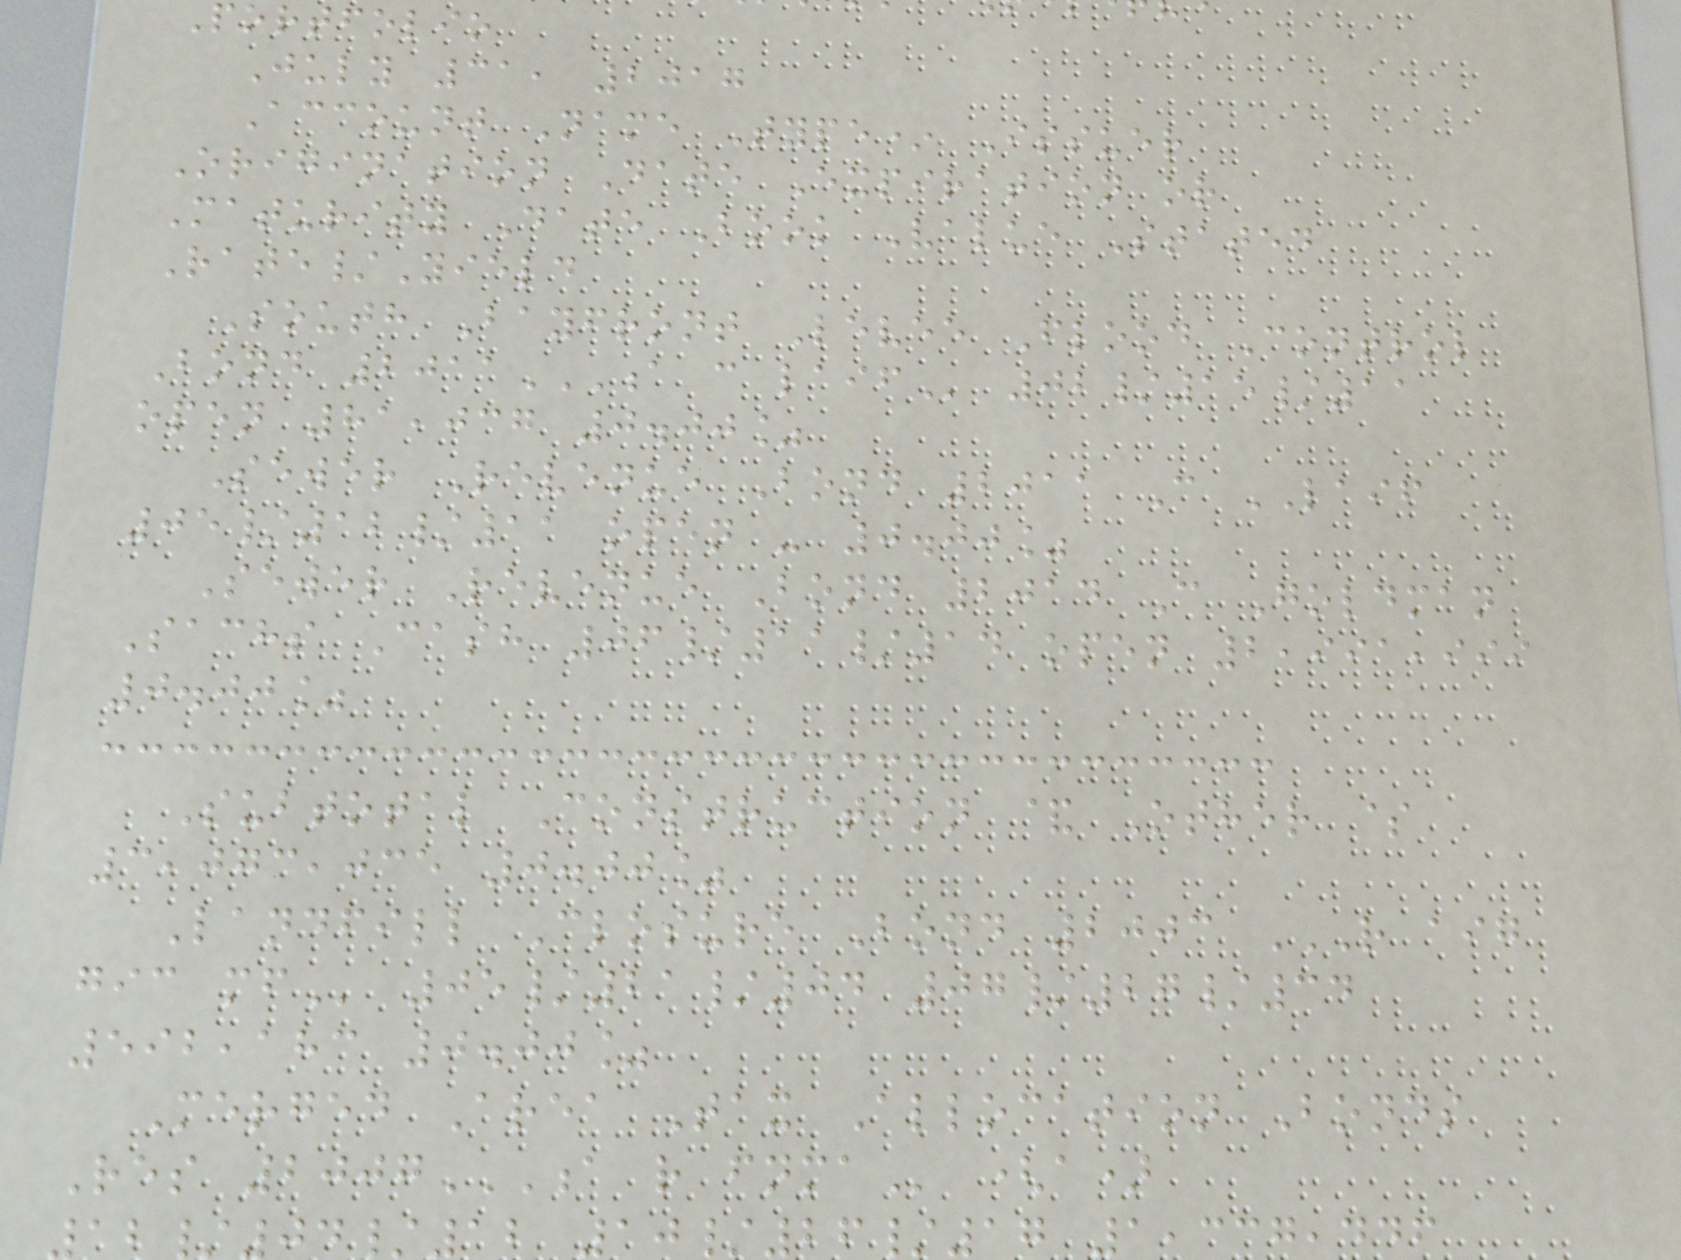portfolio
July 31, 2017
Account Name Type* Issuer
Origination Date Expiration or
Maturity Date Book Value Stated
Rate/Yield
South Bayfront Levee Flood Control
Bond 2011A C LAIF 02/15/11
open 81,037 0.00%
Sewer Revenue Bond 2011 C LAIF
05/12/11 open - 0.00%
Sewer Revenue Bond 2014 C Goldman
Sachs Cash 06/11/14 open 2,991,999
0.00%
Subtotal Construction & Other $
3,073,035 0.00%
Landfill Closure Bond 2003 R AIG
592,183 0.00%
Merged Area Tax Allocation Bonds
Res 2007A R FNMA (a)
04/12 10/26/17 1,337,446
